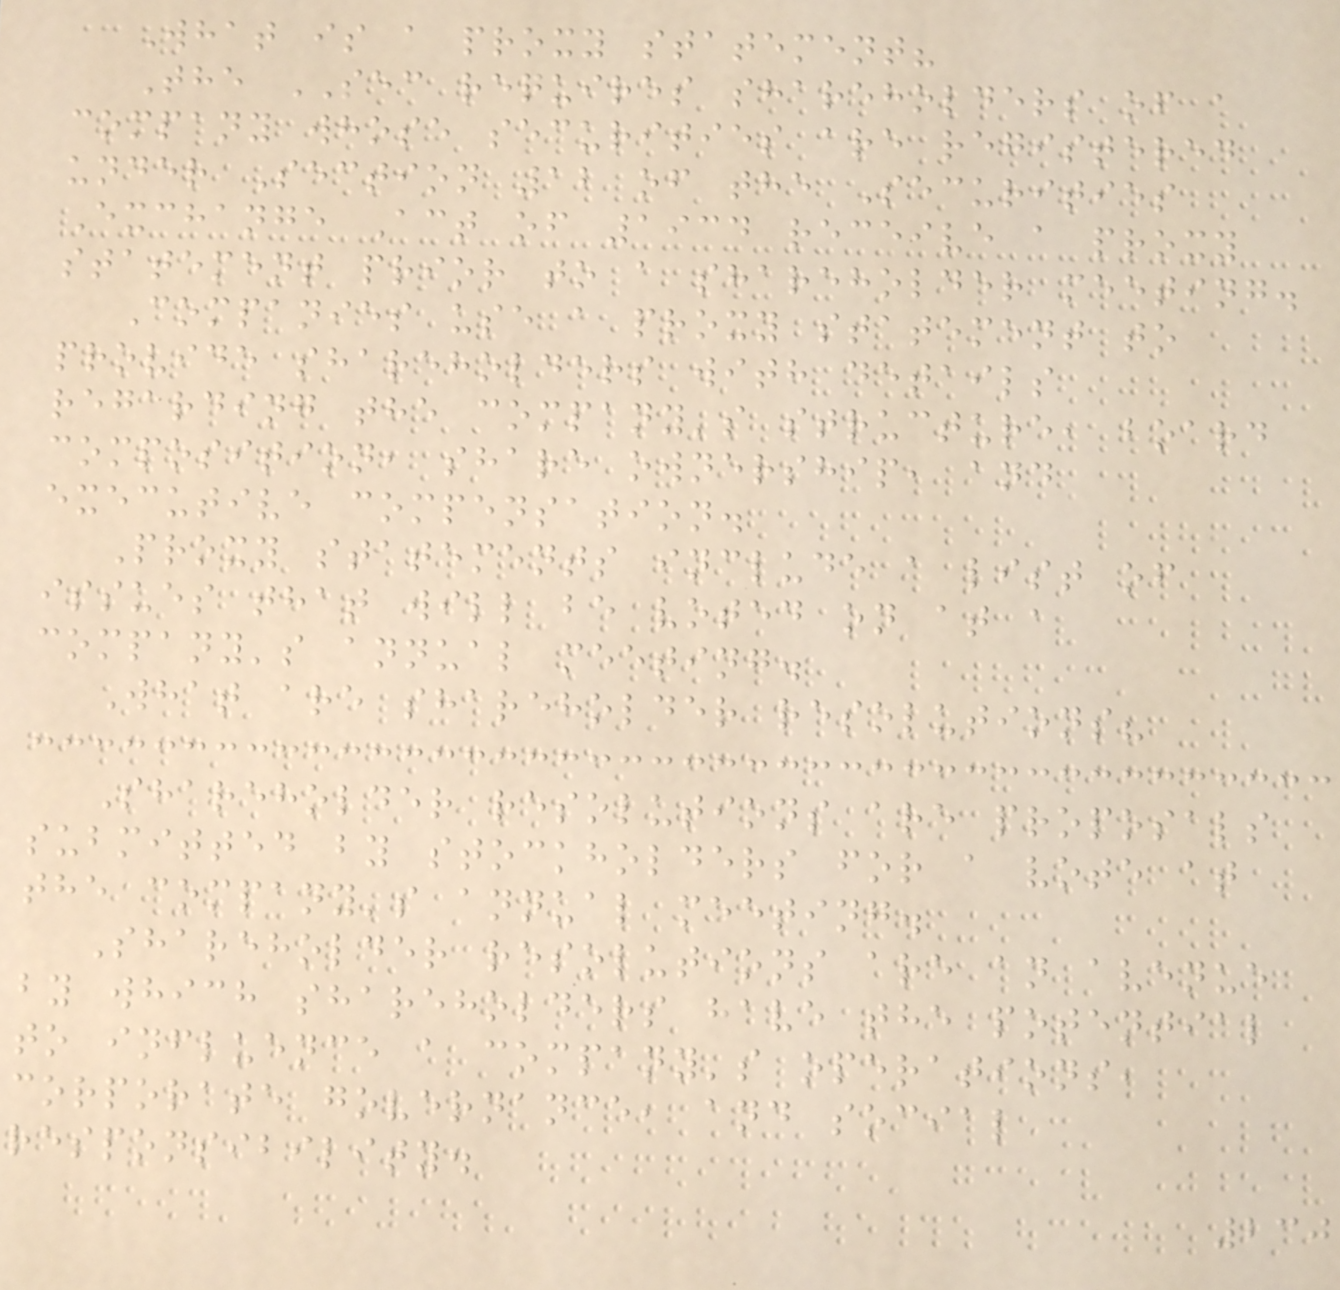What is a proxy statement?
The SEC requires shareholders of a
company whose securities are registered
under Section 12 of the Securities
Exchange Act of 1934 receive a proxy
statement prior to a shareholder meeting.
Companies use a proxy statement to
provide shareholders with details
regarding the company's structure, board
composition, share ownership, and
executive compensation.
Proxy statements include a list of
issues that will be voted on at a
company's annual meeting.
What are shareholder resolutions?
Shareholder resolutions are proposals
submitted by stockholders for a vote at
the company's annual meeting.
Shareholder resolutions are an avenue
by which shareholders have the potential
to influence a company's operations,
corporate governance, and social
responsibility.
230
